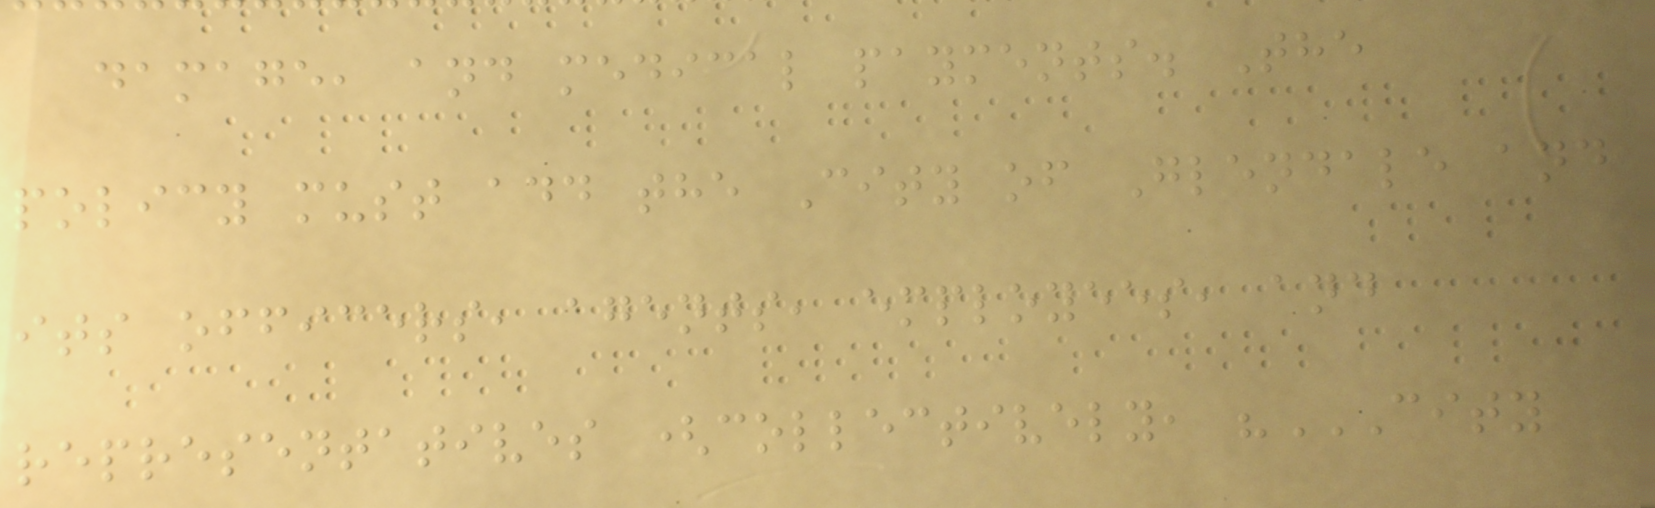damage, and medical payments. The
policy must add the City of Glendale and
its officers, agents, employees, and
representatives (collectively, "CITY
